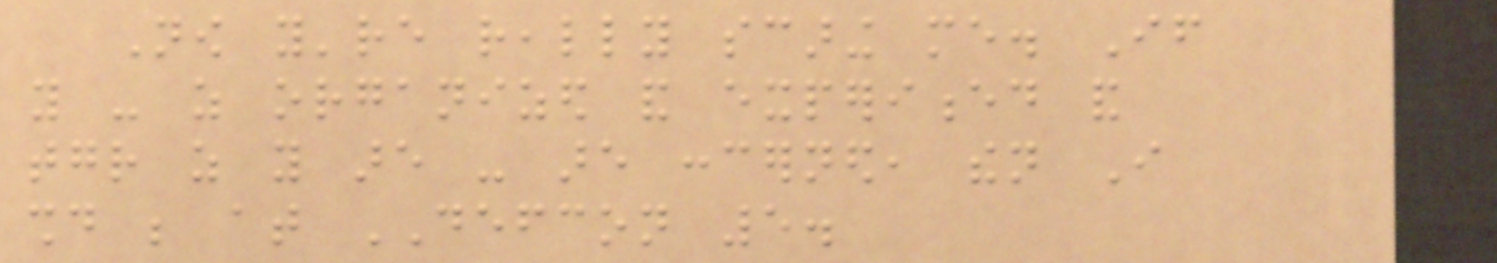Now you're really scaring me. If
you - as organized and experienced and
together as you are - are concerned, then I
should be at DEFCON 5.
